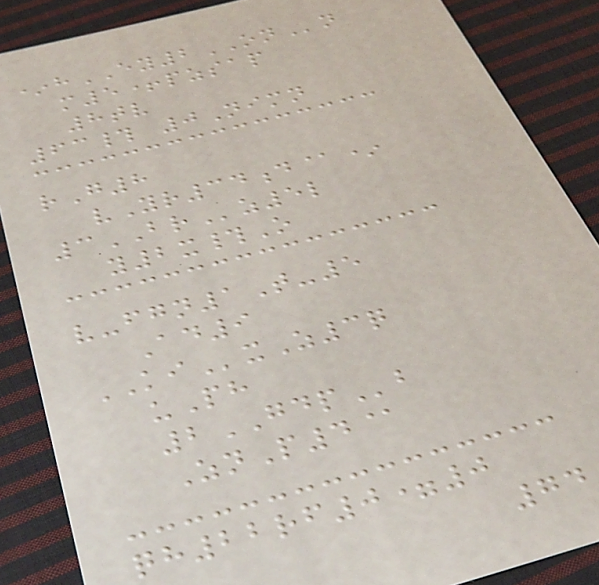*hEY2ONn
m5+pzsap
8tv
63# 0Nimn
rG8
vYr34d@*
3BRz5l
y2x#O
v-fgn1T-5
Ad9
KIxZ3q
uPh
2GDPb
ZnP4@
qh22rf0=0
74
